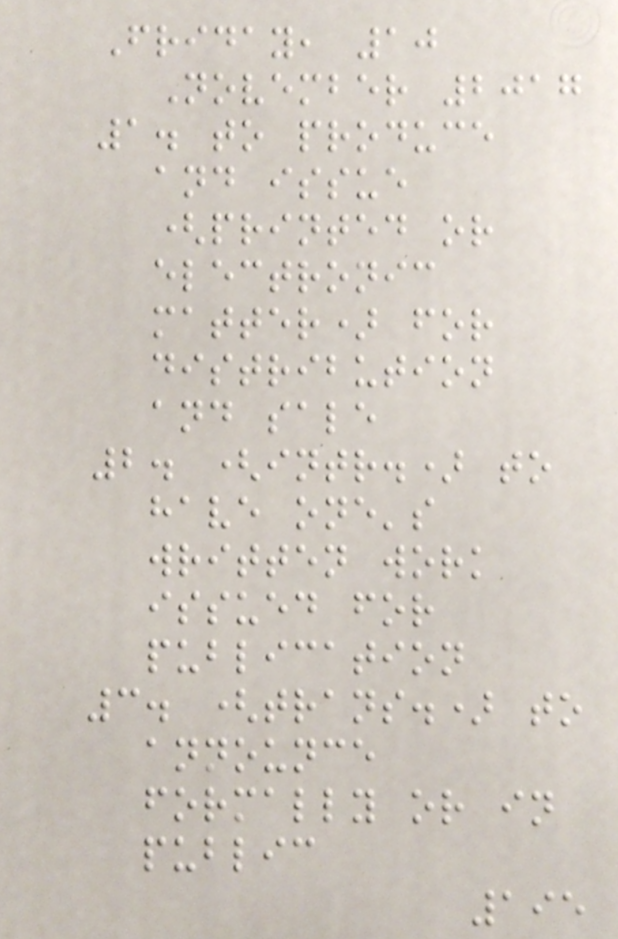Friday, 10
November 2017
1. to produce
and issue
(printed or
electronic
matter) for
distribution
and sale
2. (intr.) to
have one's
written work
issued for
publication
3. (trans.) to
announce
formally or in
public
195
